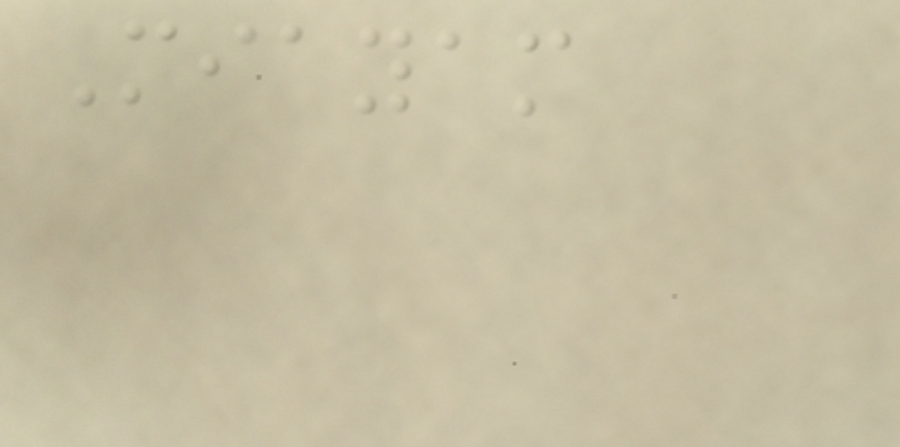Miayam
